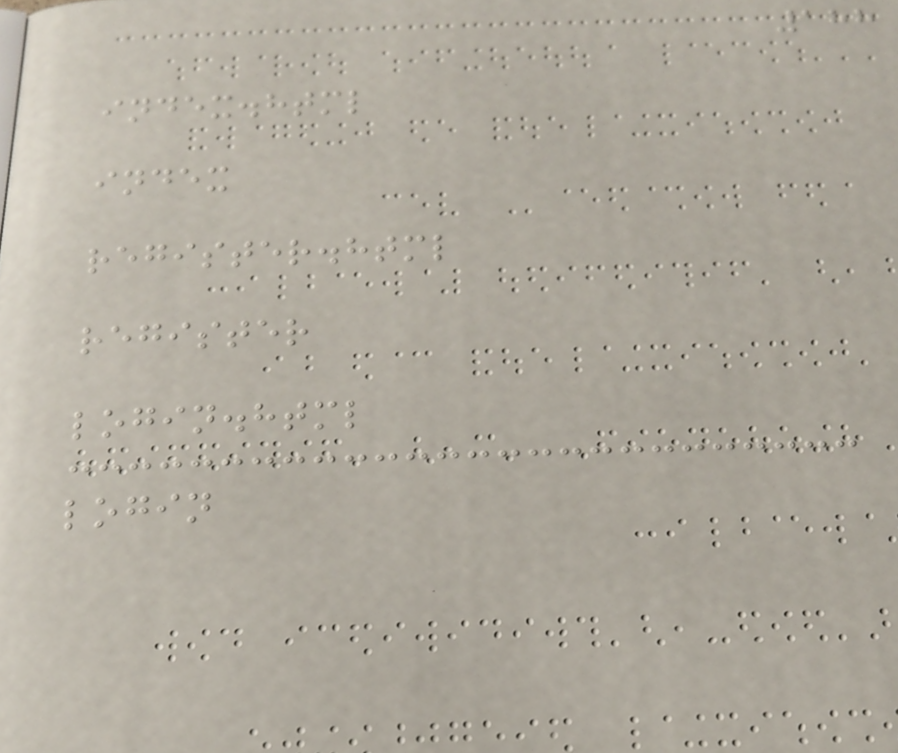188
index.html
index
register.html
register
login.html
login
